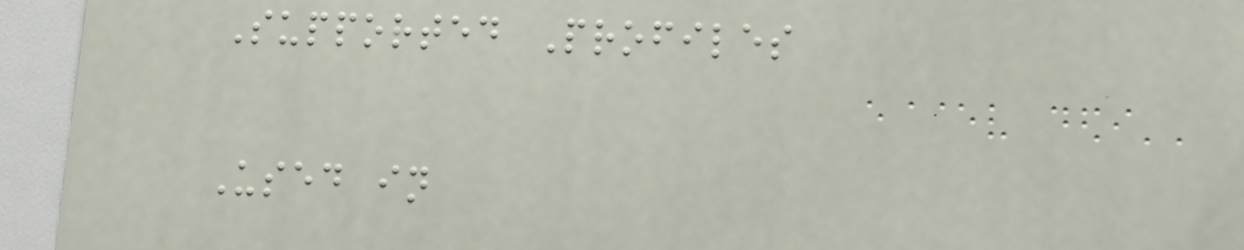Supported Profiles
Used in
